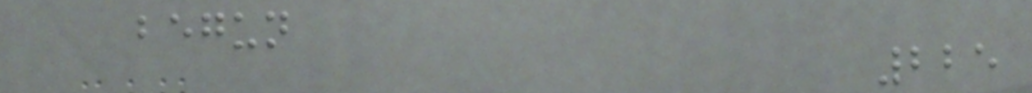begun
225
